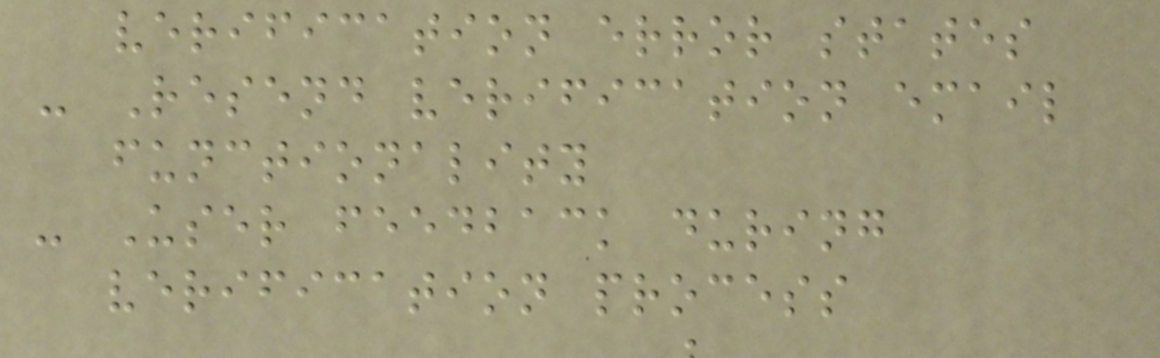verification error states
- Resend verification email
functionality
- User feedback during
verification process
